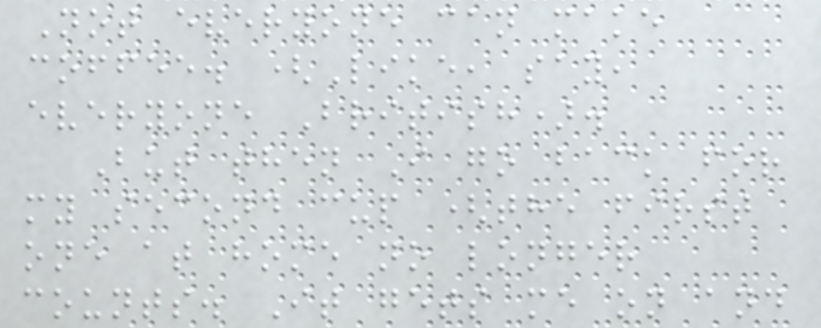Not everyone can make
coffee. (Like, say,
everyone British).
But then I go back for
my second cup (the first
one at home no longer
counts. It gets me on and
